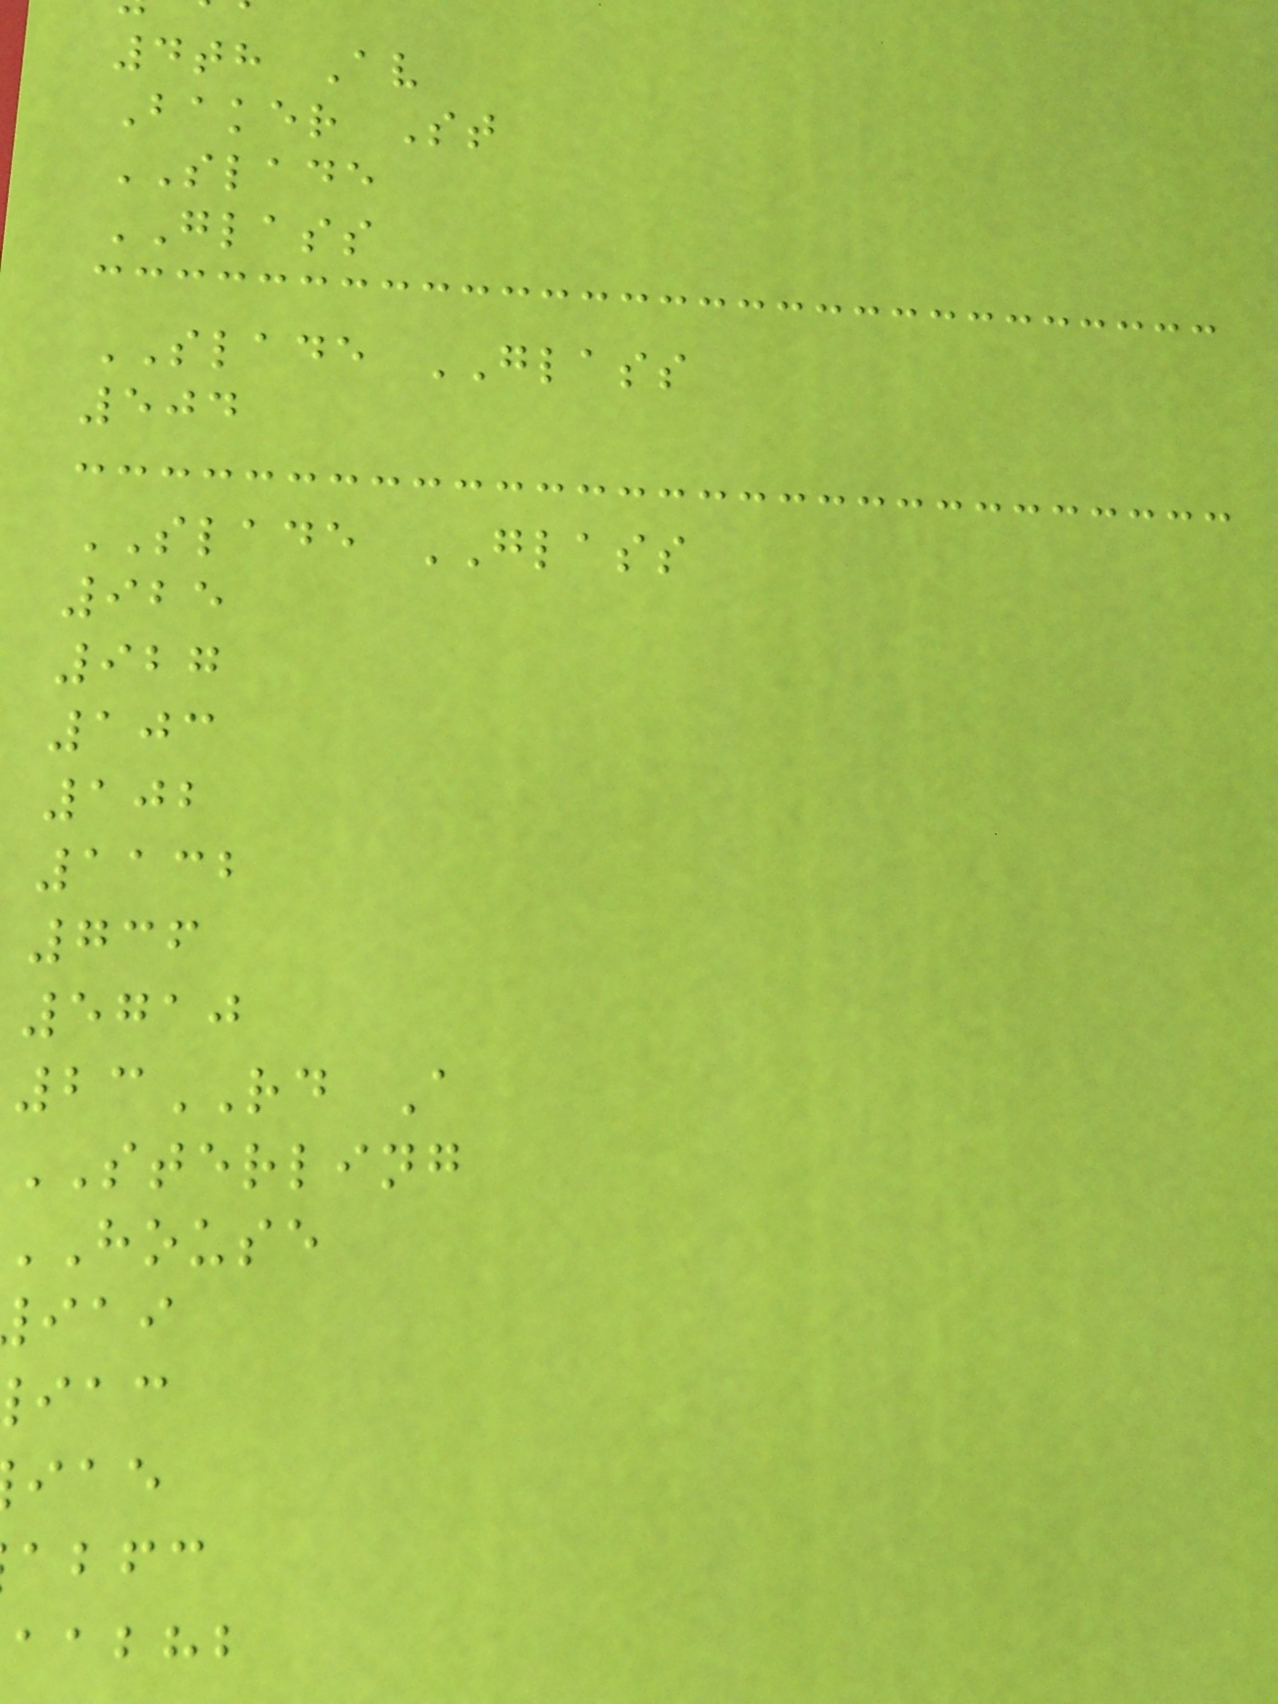4th Av
Baker St
SLADE
GLASS
SLADE GLASS
504
SLADE GLASS
925
927
103
102
1132
736
5710
23RD A
STERLING
house
abfc
aabhb
